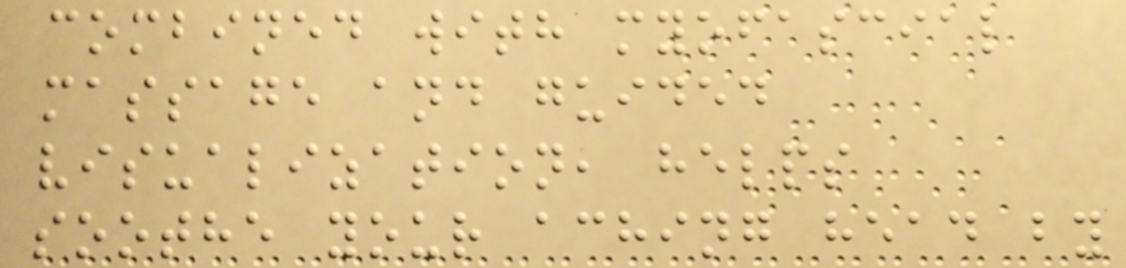combined with myofascial
massage and guided
visualization, helps
soothe your aching head by
